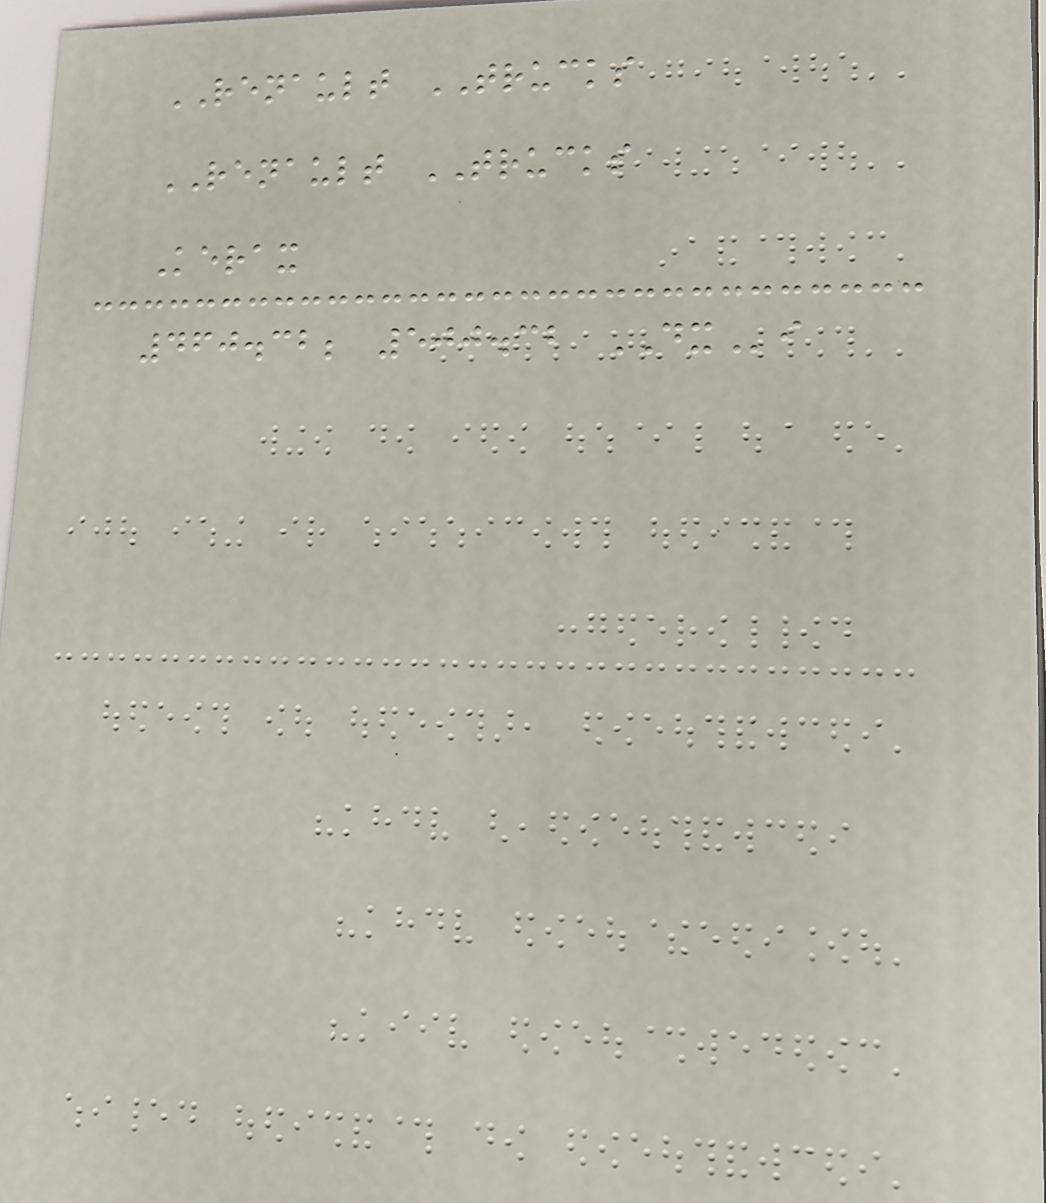RENAULT TRUCKS
RENAULT TRUCKS
Kerax
460.32; 500.32 DXi
